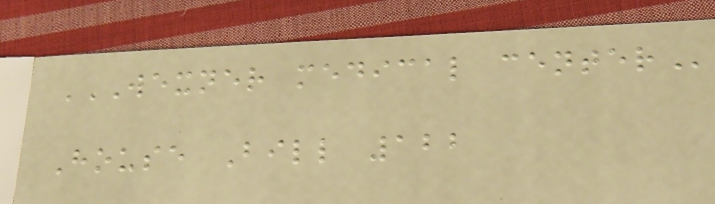WEXNER MEDICAL CENTER
House Bill 122
